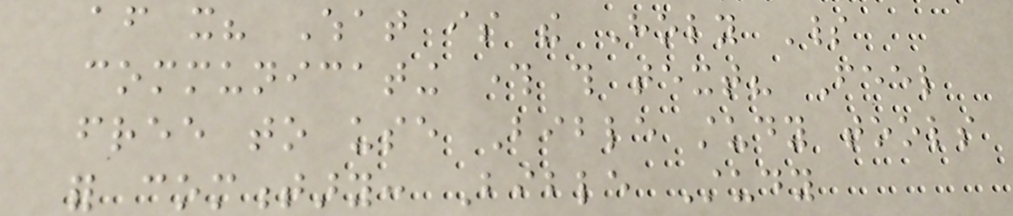after it? What is the Holy Spirit
communicating through this text? Feel
free to use Bible study tools
for commentary: Bible Study
